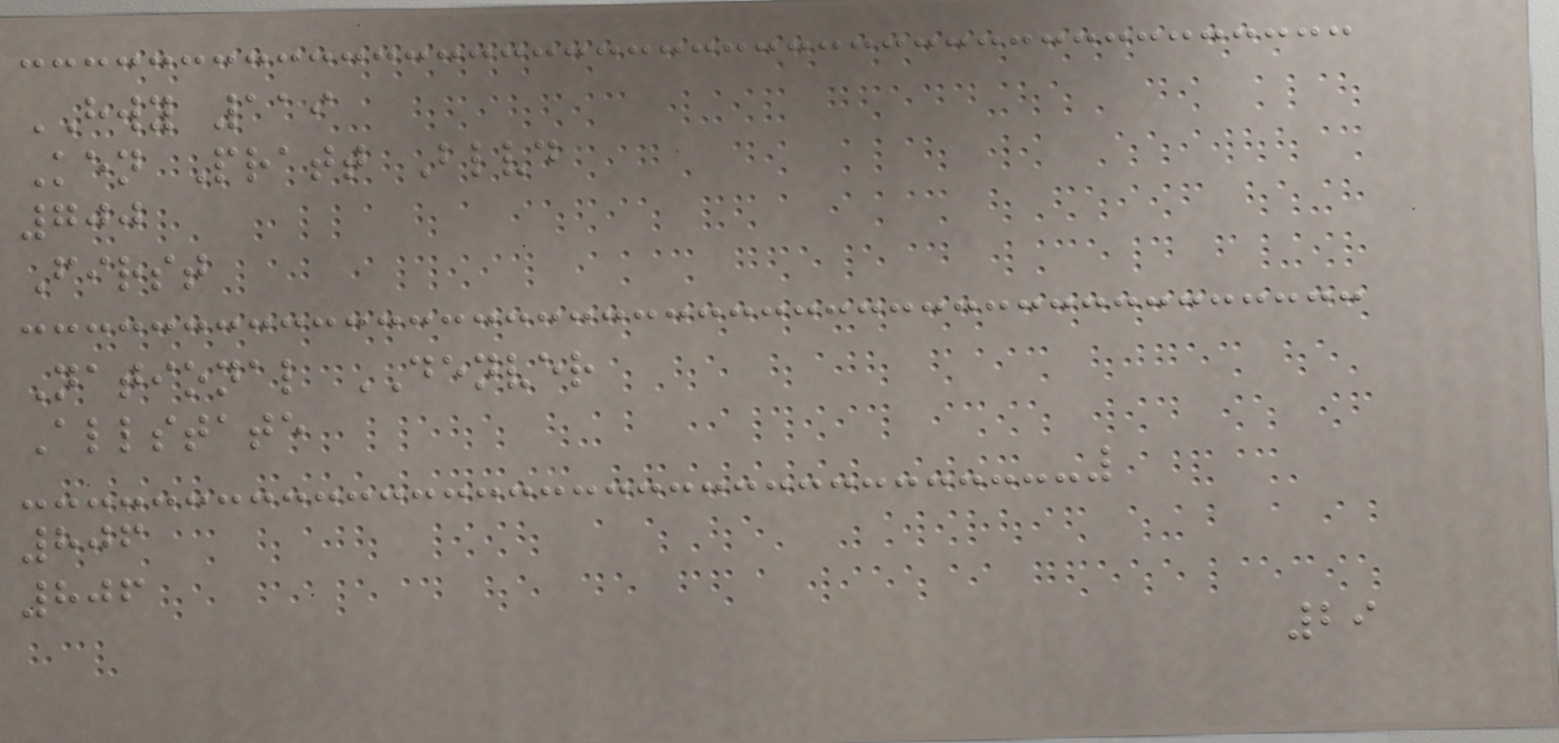HWY 119
Ken Pratt Blvd
700
First
National DENVER
Allstate
806
806
29
